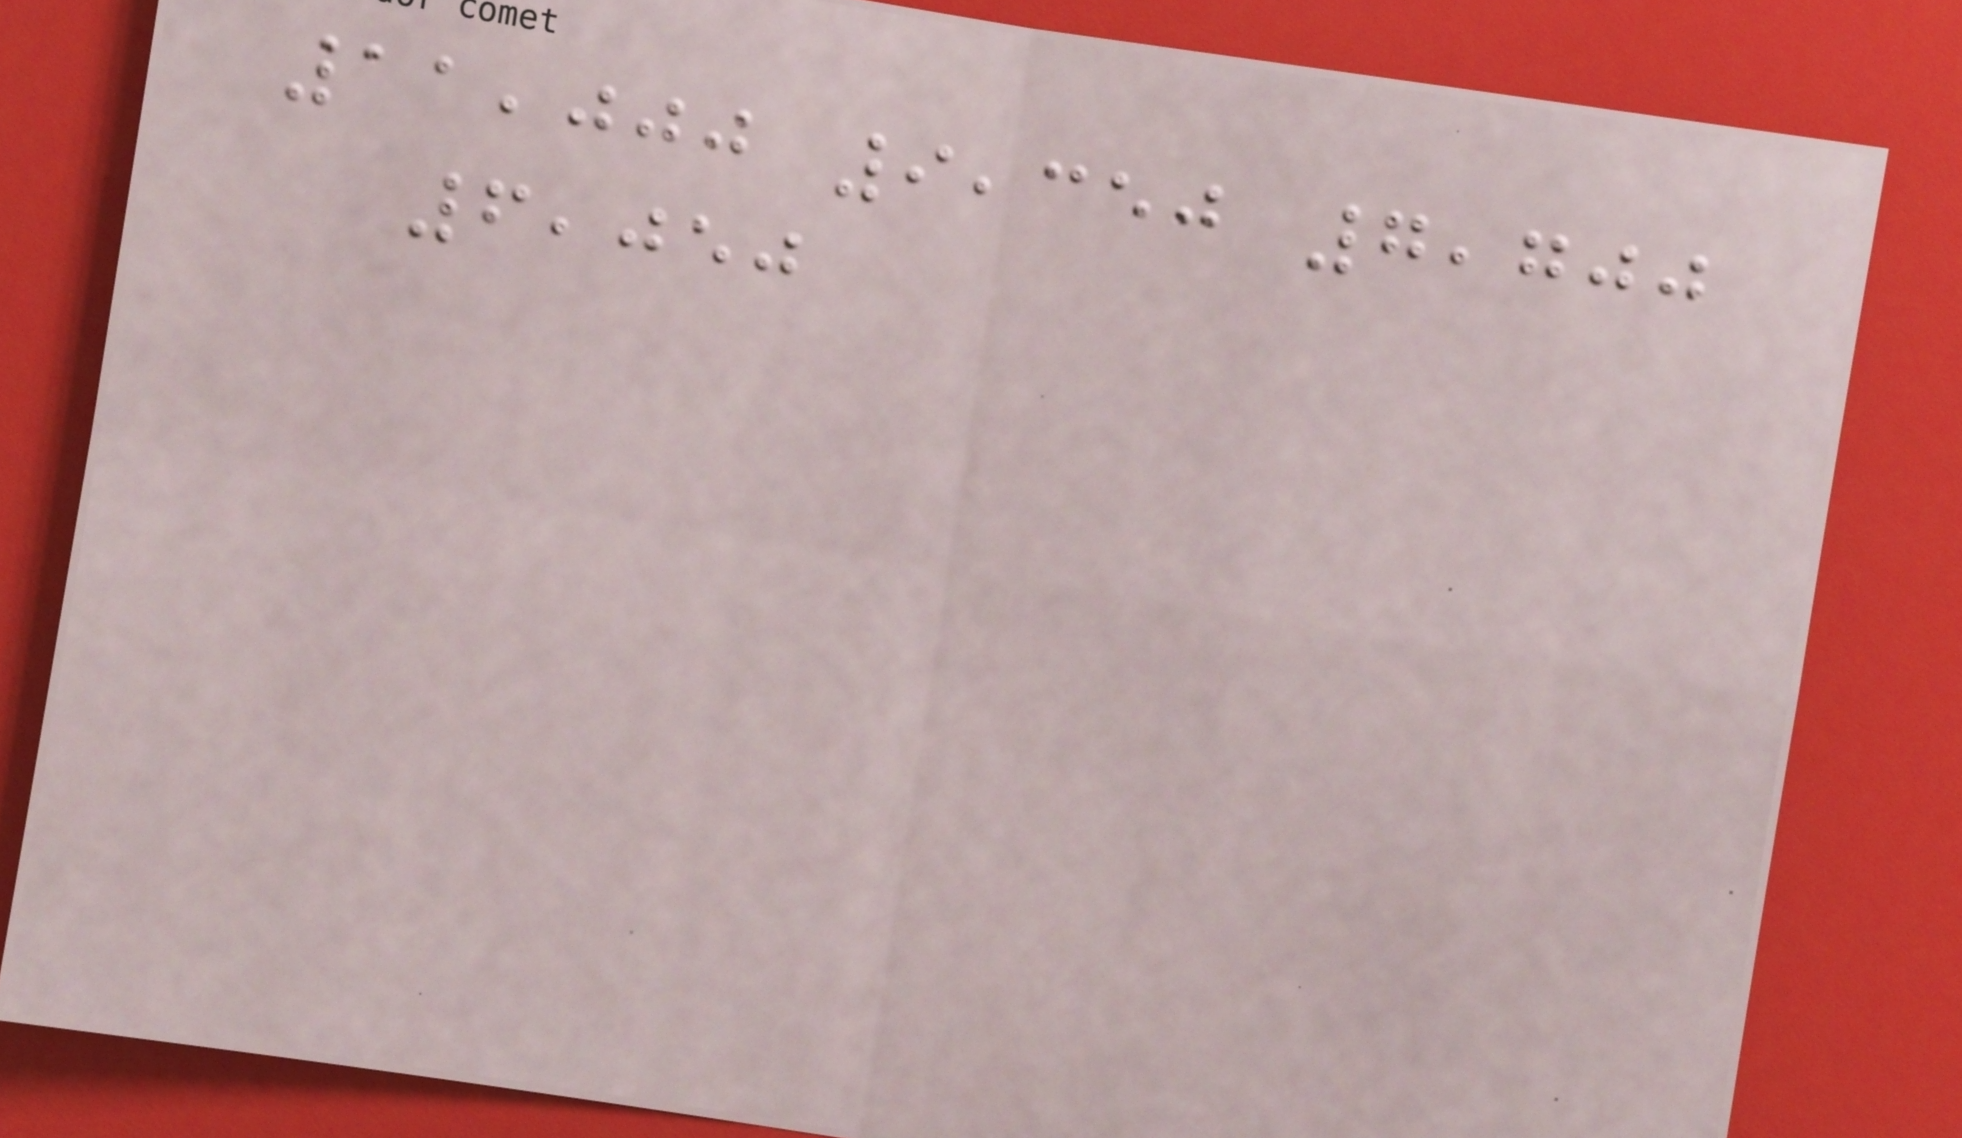11,000 9,350 7,700
6,050
